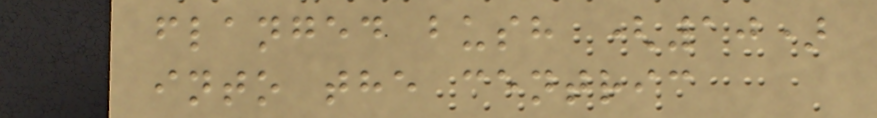flanged bush (10)
into the centric
